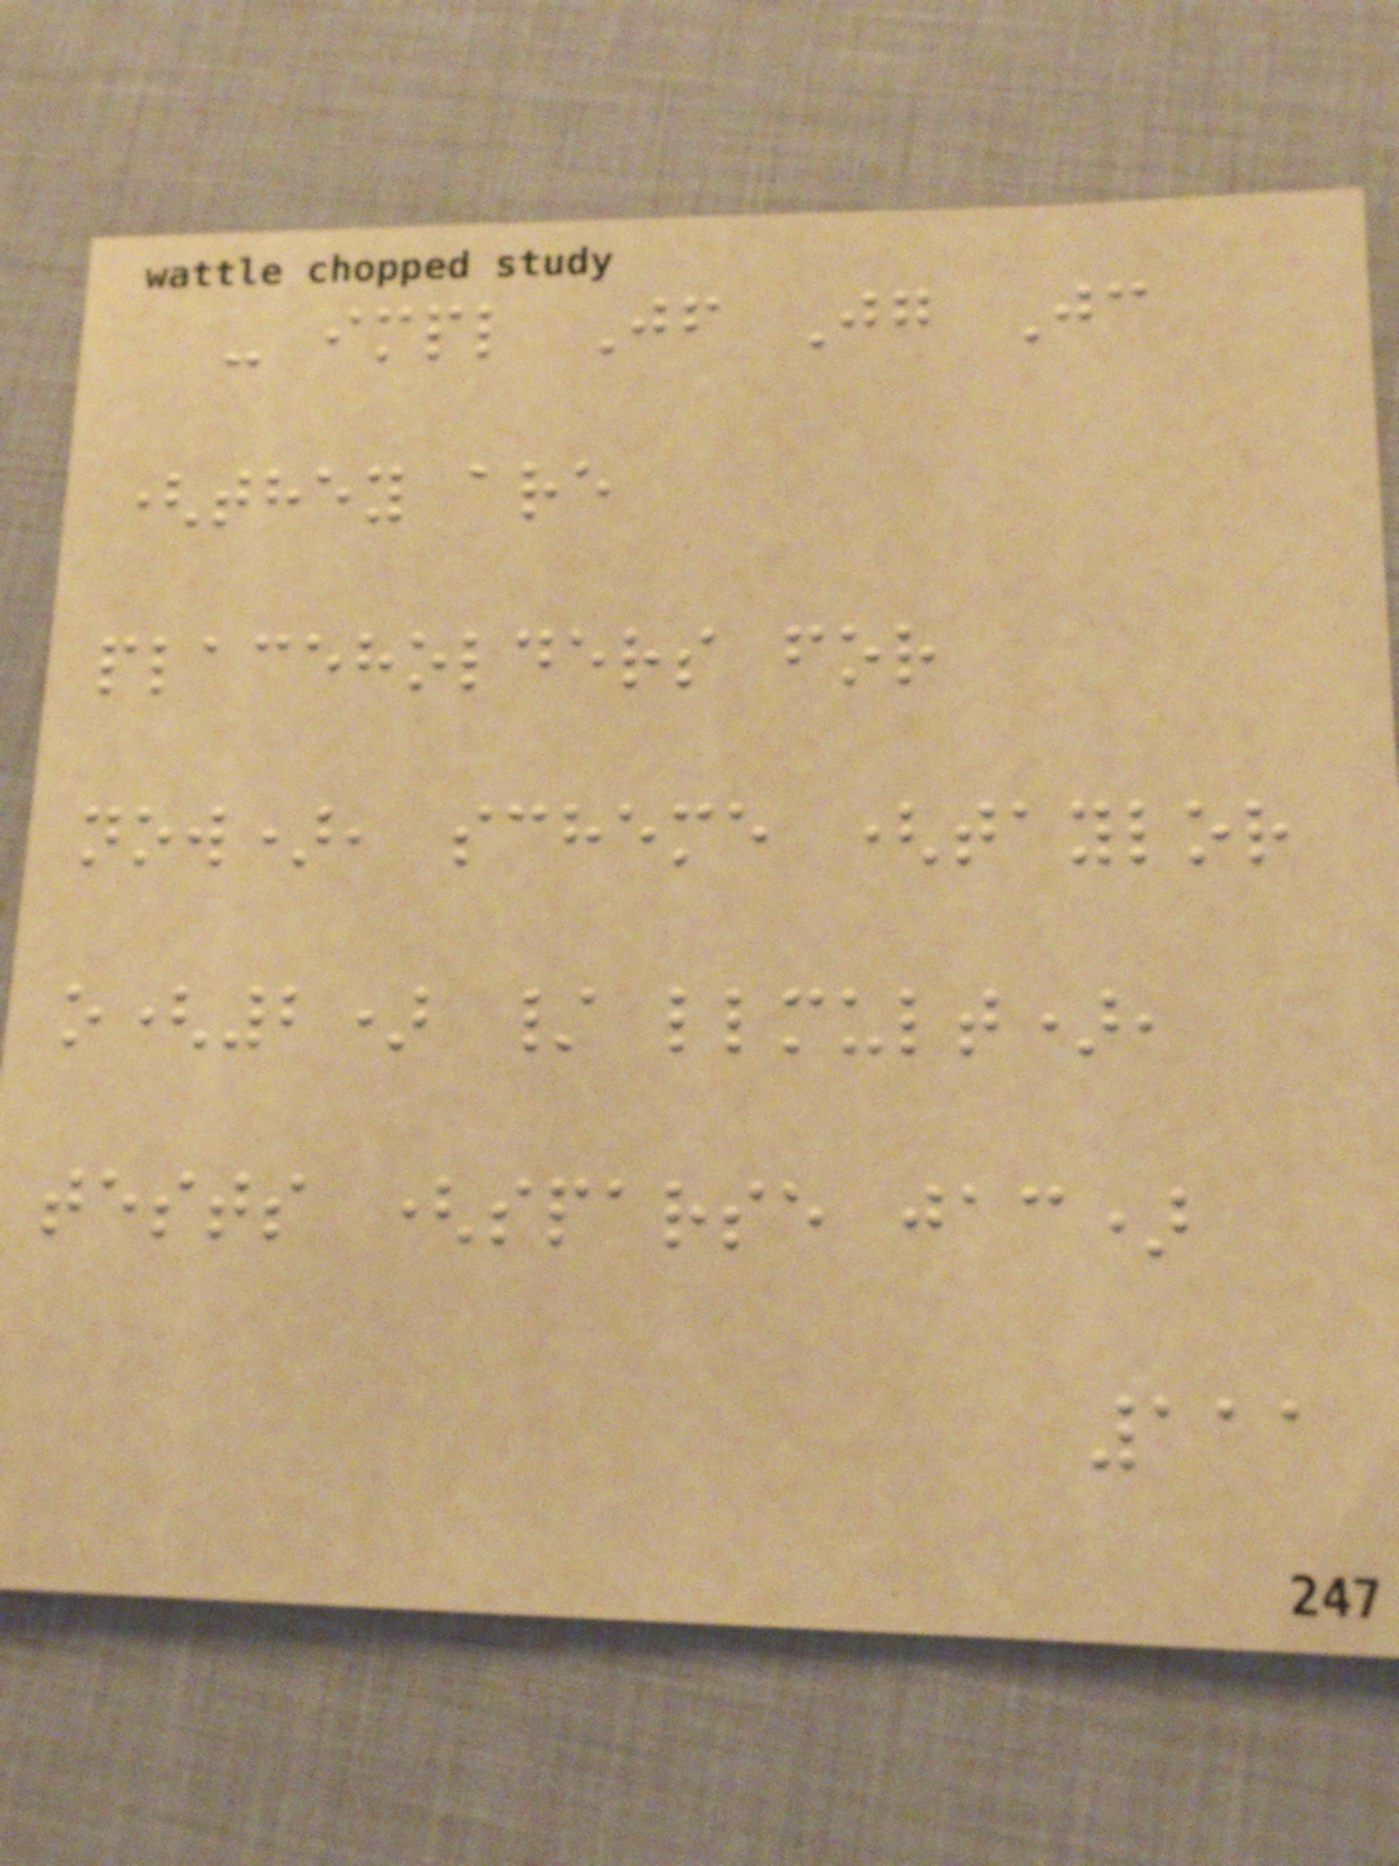- impl Jf Jg Jc
(they are
placeholders for
now), scheme (taylor
o(2) / llmult),
tests (sparse jac)
111
